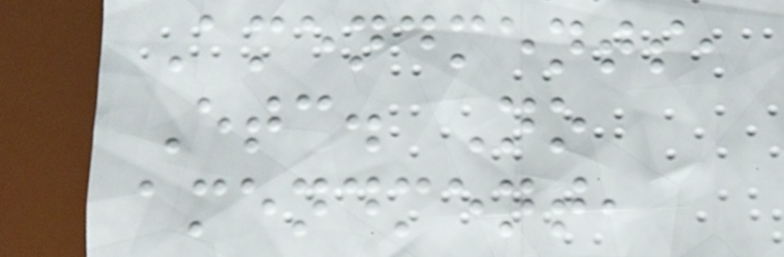Amendments,
Etc. No
amendment,
